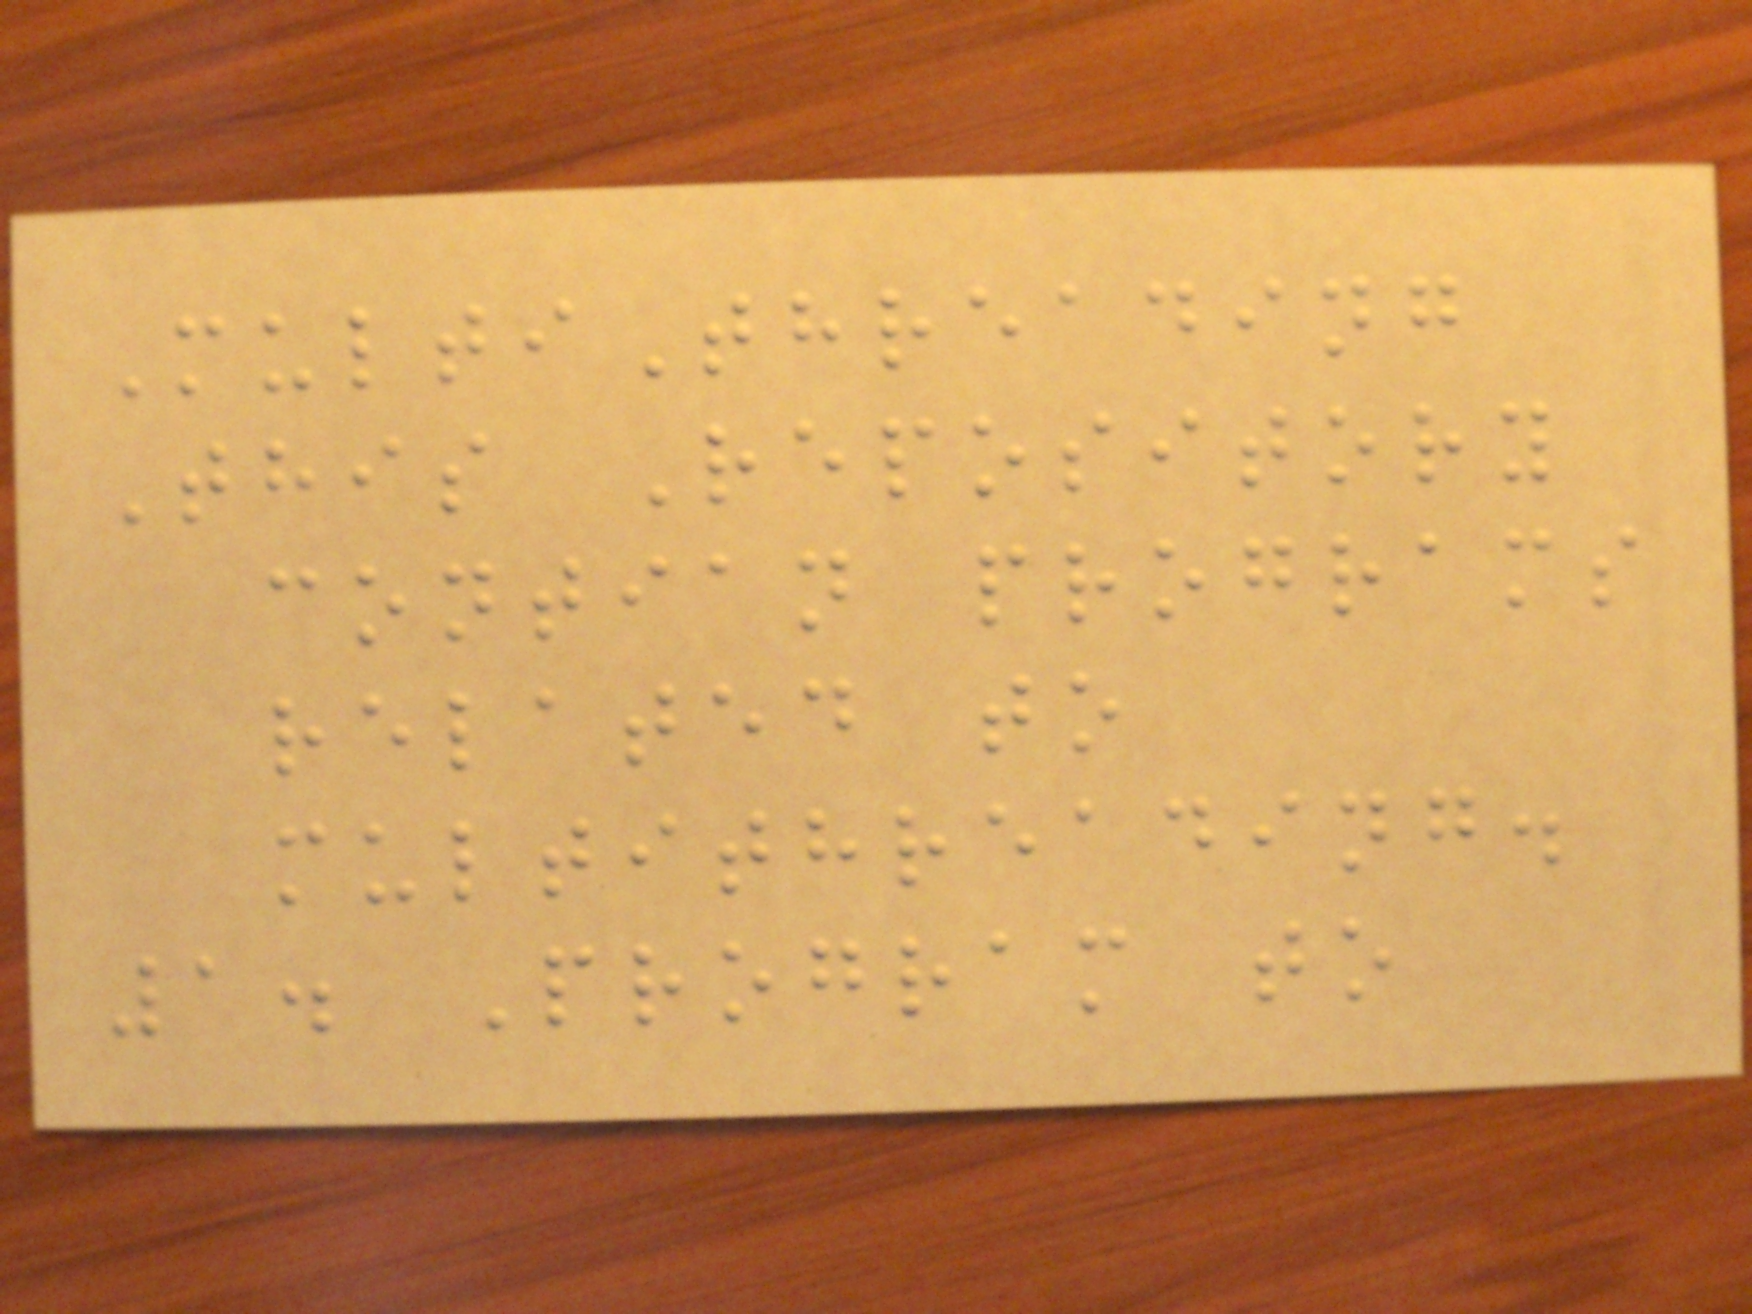MultiThreading
This Repository
contian programs
related to
multithreading.
1. Program to
